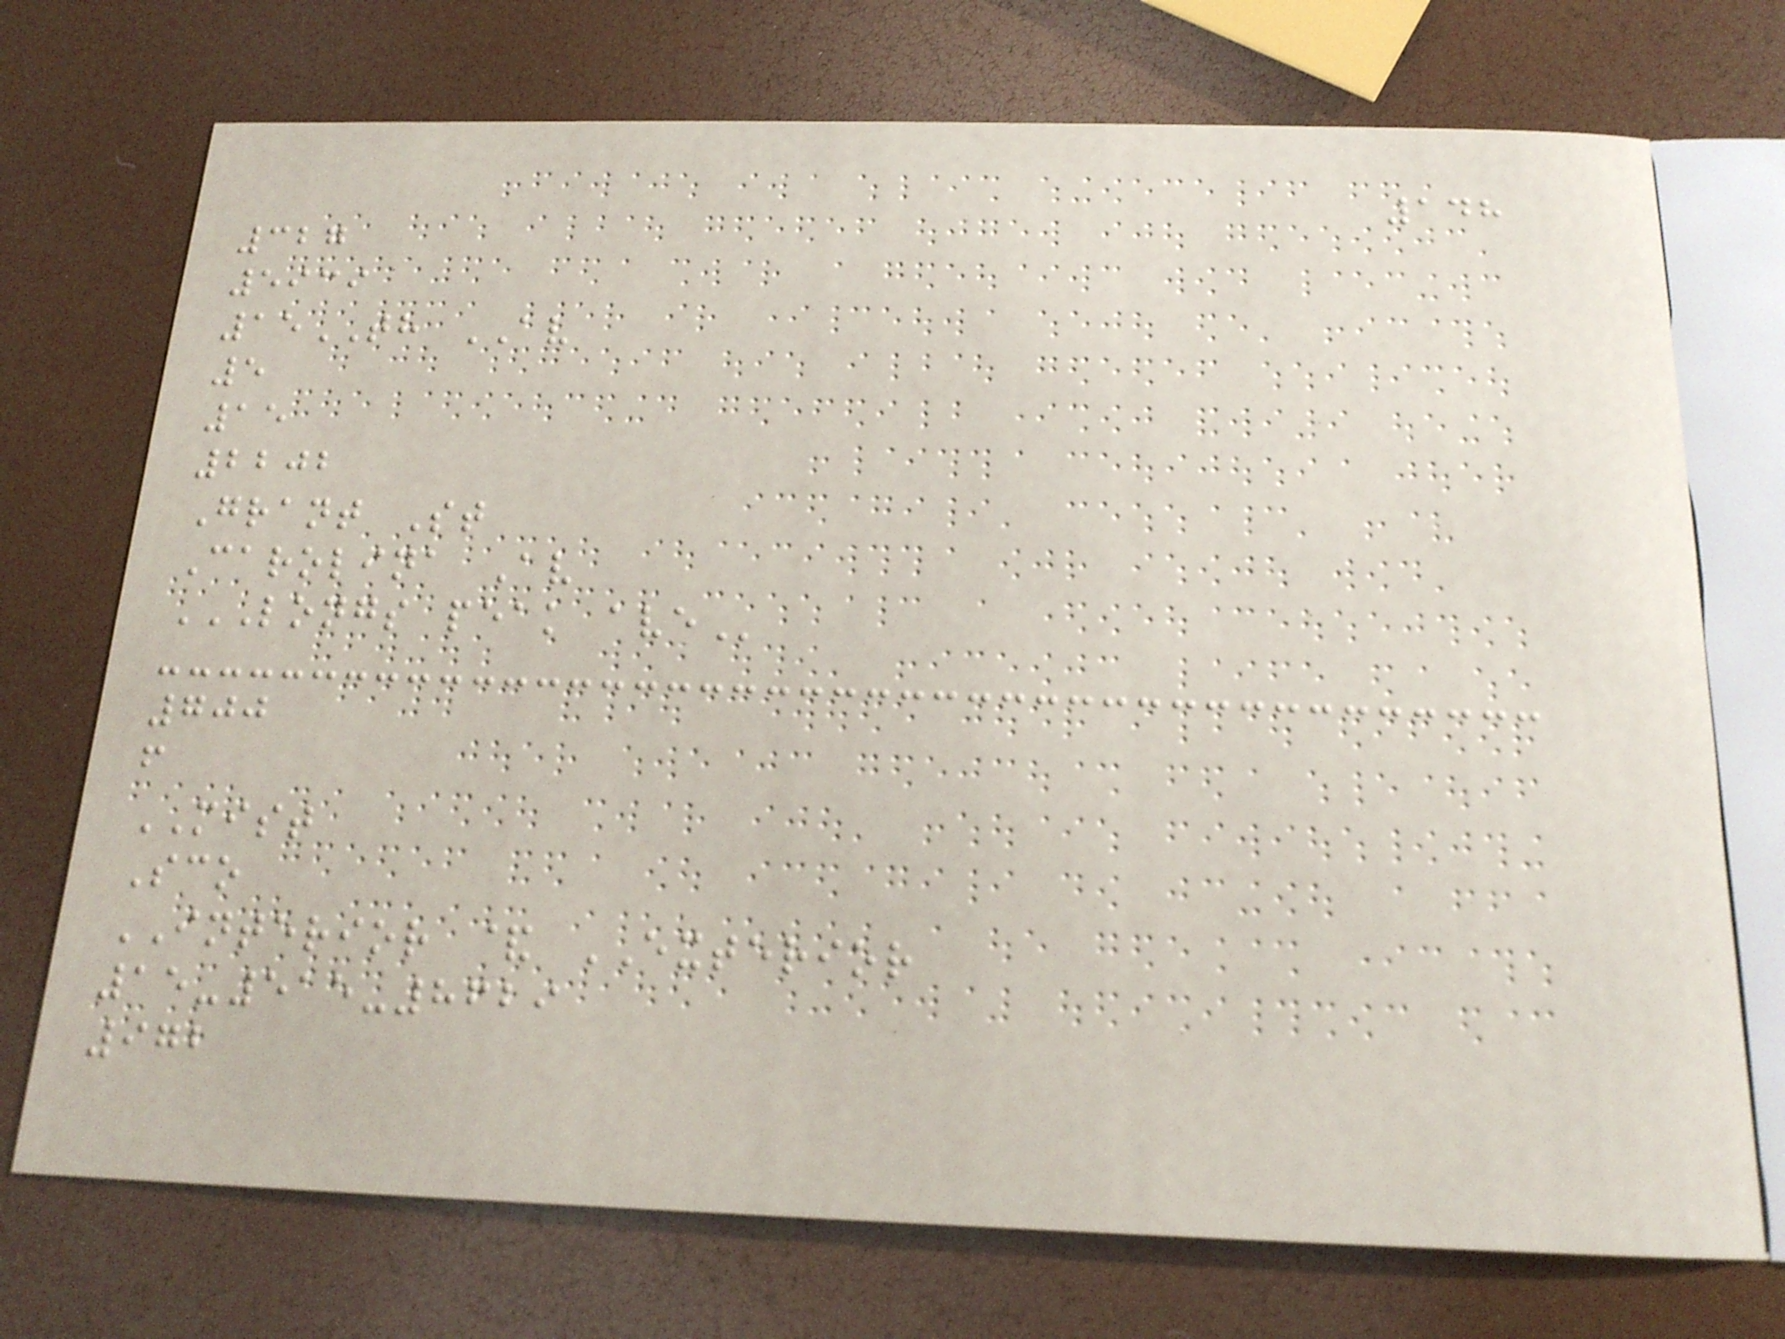148
327
5939
15TH AV
5
15
2202
Grant St
Carolina Av
LONGS PEAK AVE
700
f
MIST
Sco
INTERIOR & EXTERIOR
15-515-8629
972
